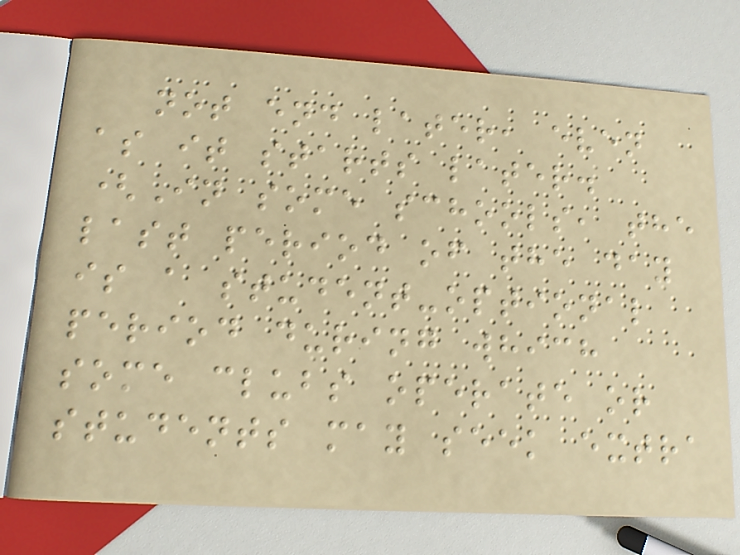not end later, even
as it starts later.
(In some schools, the
last period of the day
is a student-optional
period during which
some clubs operate or
students may seek extra
